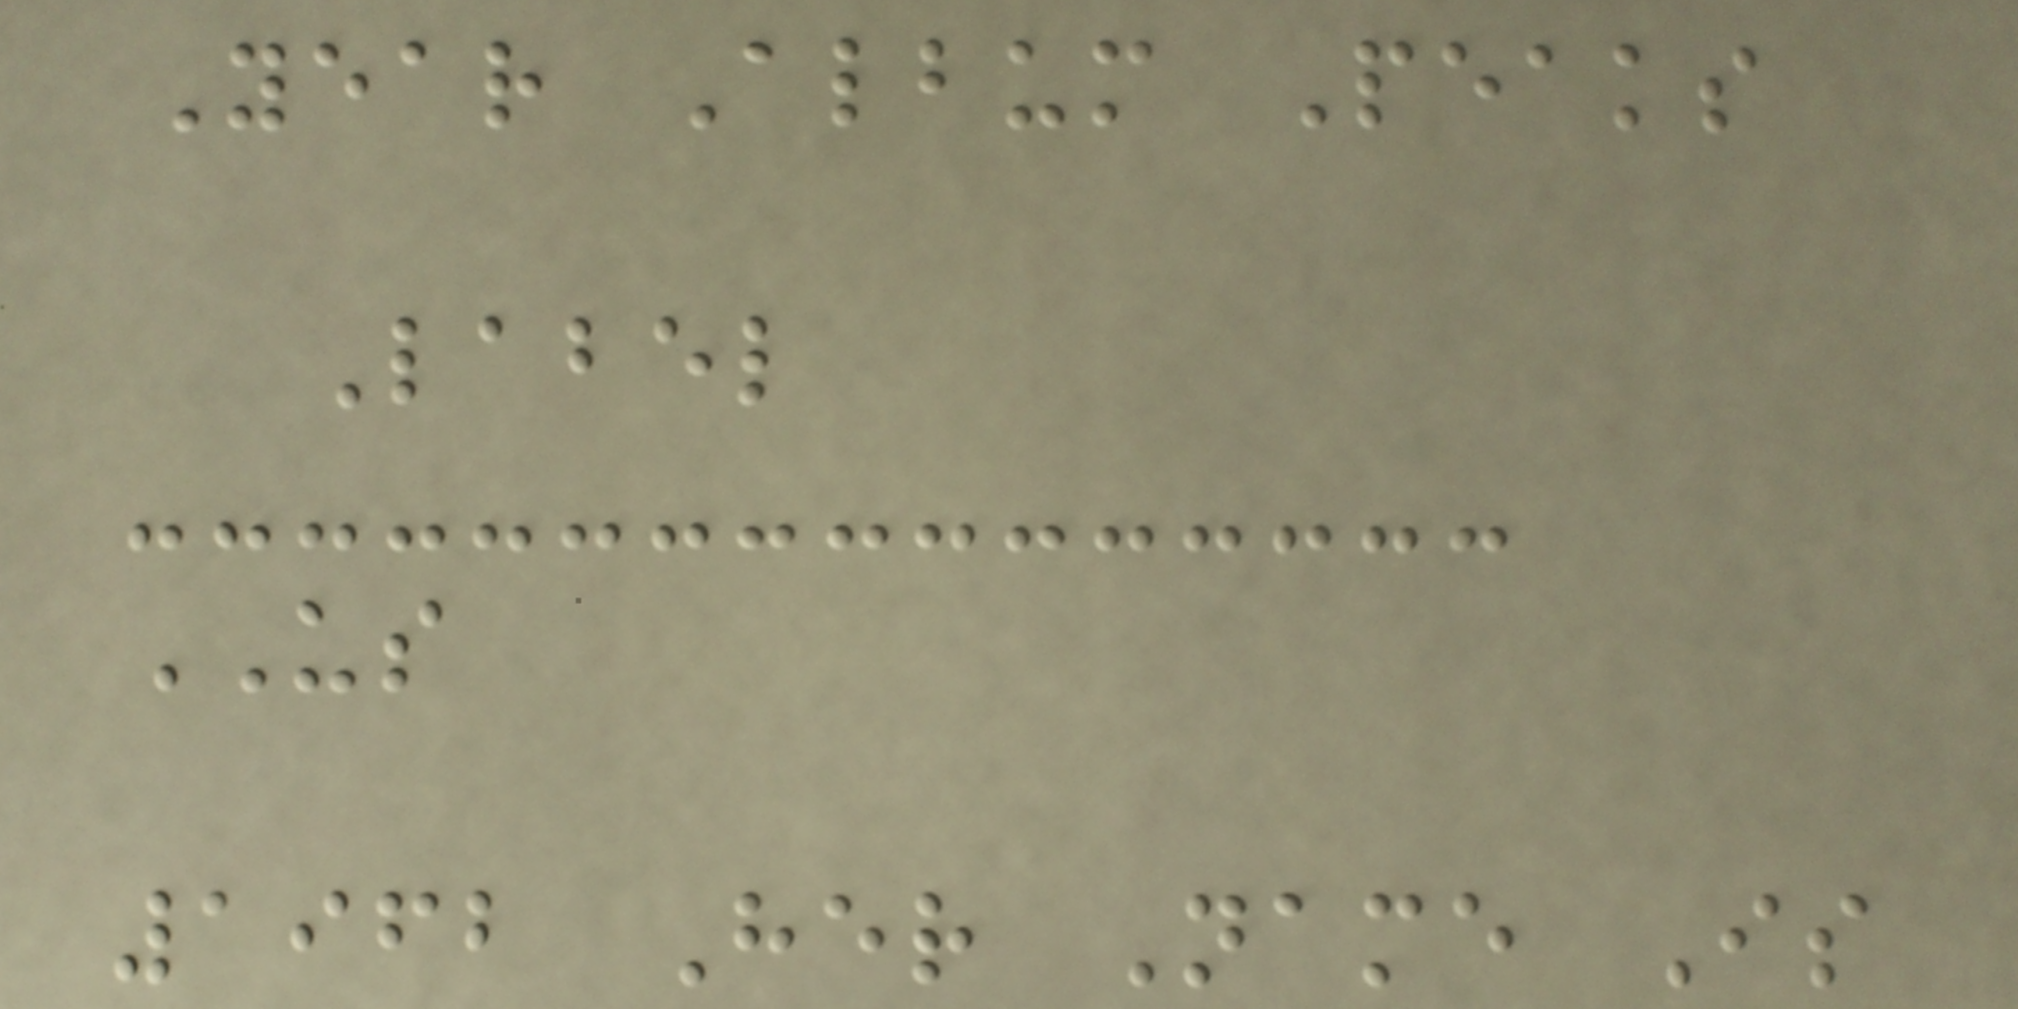Year Album Peaks
Label
US
1962 Her Name Is
